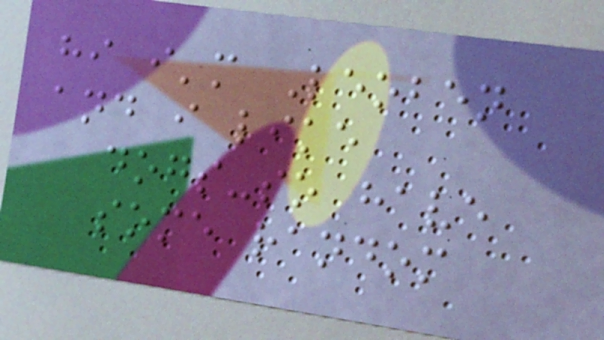hi i'm Leoben
and i like
dogs-so have
some random
